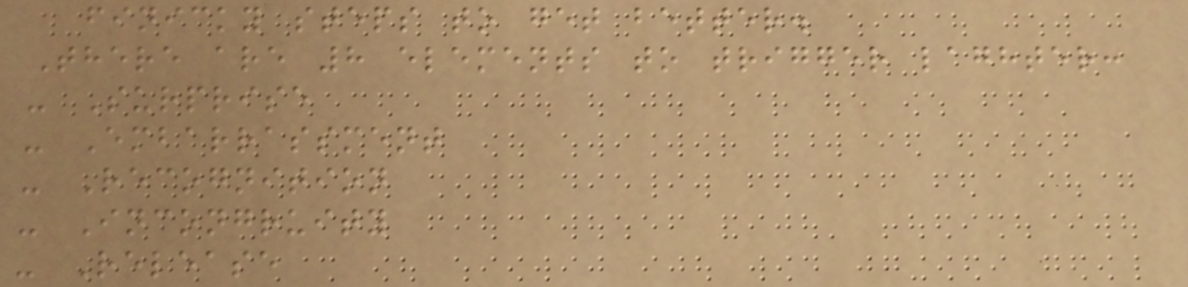finicky steps to get better.
There are 8 elements to trigger laghter:
- Surprise
- Embarrassment
- Recognition
- Incongruity
- Release
